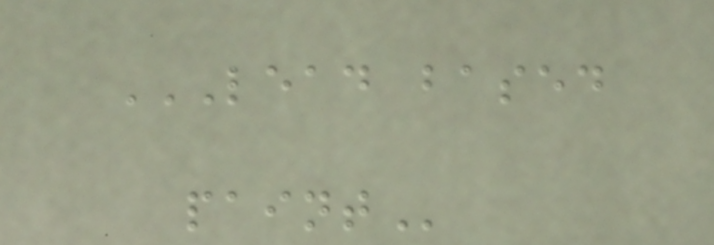LEAD BASED
PAINT
